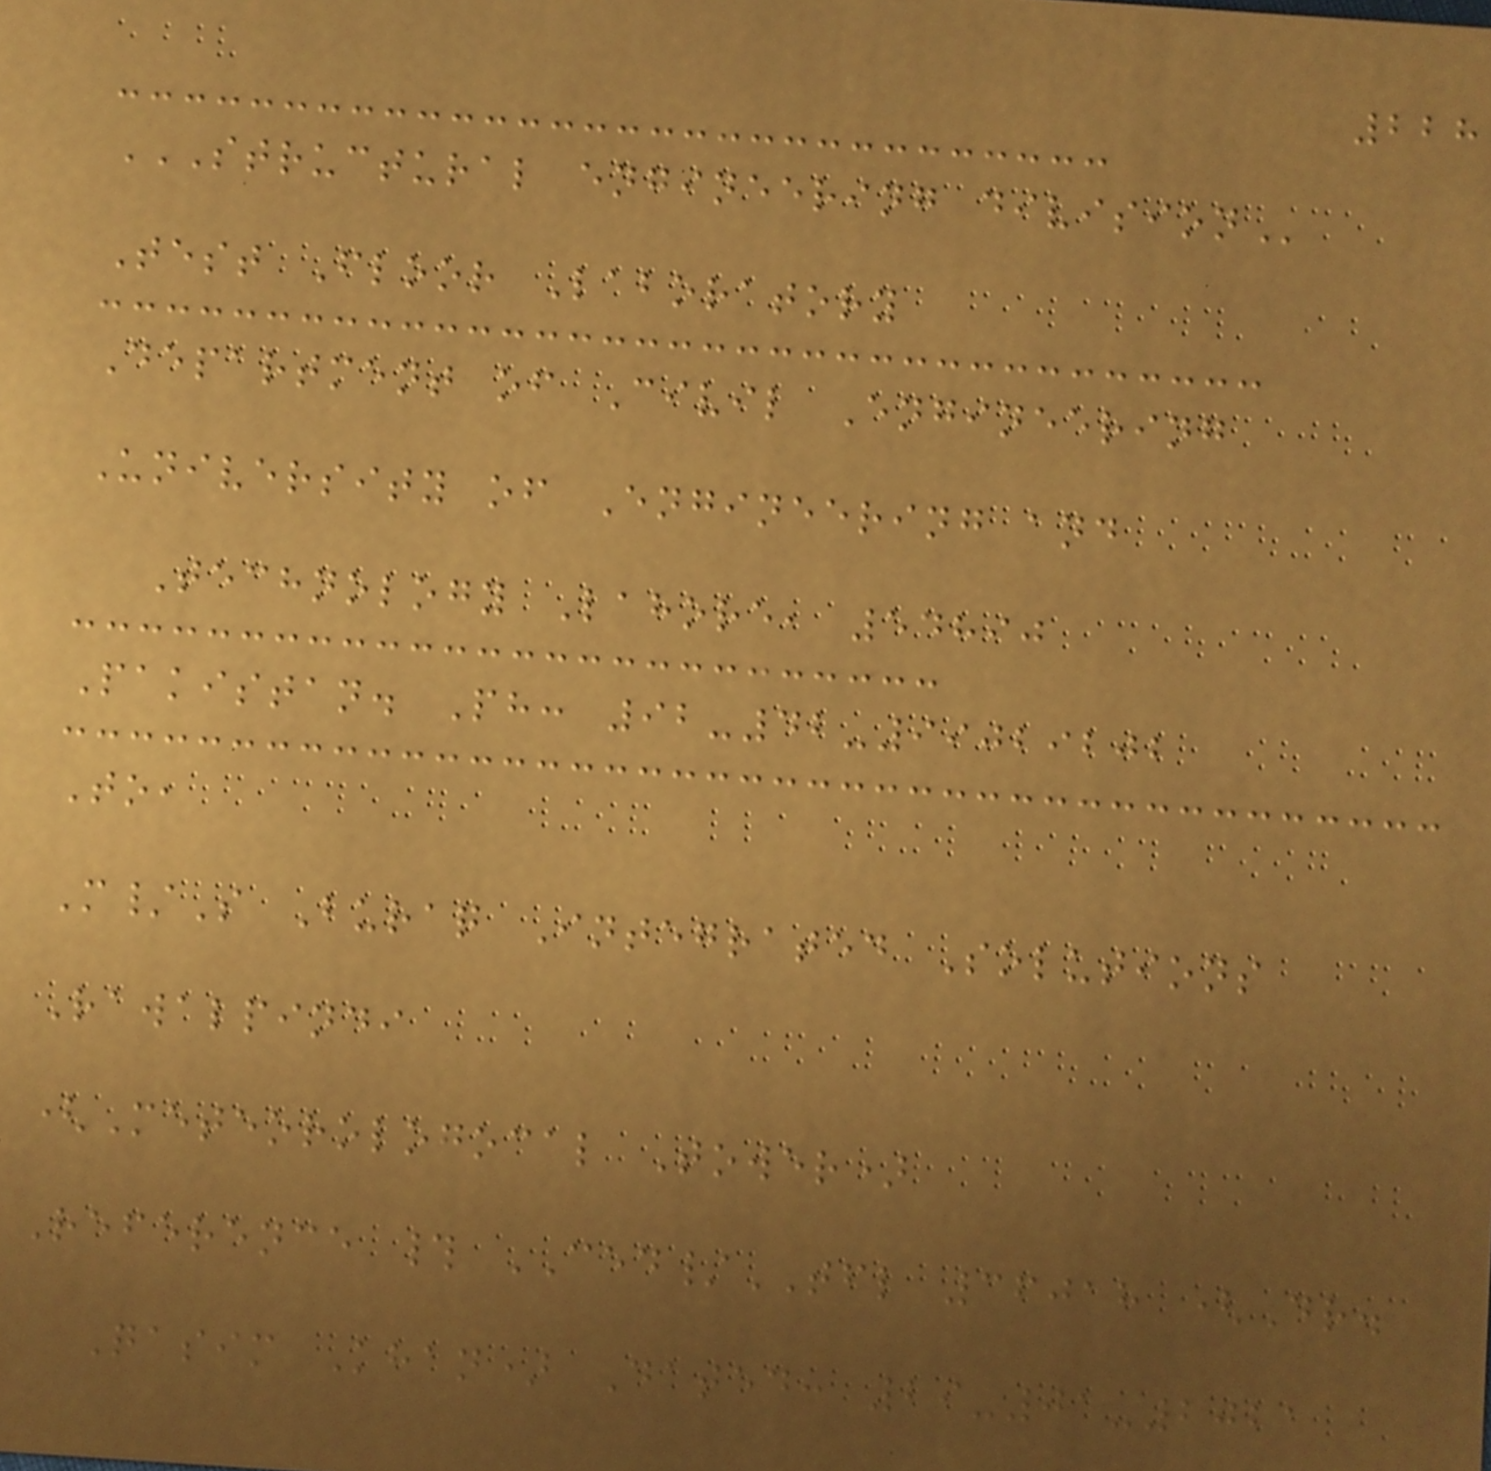228
STRUCTURAL ENGINEERING DIVISION
Test Floor Laboratory
Department of Civil Engineering
University of Engineering and
Technology Lahore, 54890
Pakistan. Ph: 92-42-99029202
To,
M/S Buraq Integrated Solutions
Rawalpindi
(Meteorologocal Tower)
Reference # CED/TFL 36018 (Dr.
Qasim Khan) Dated: 29-01-2021
